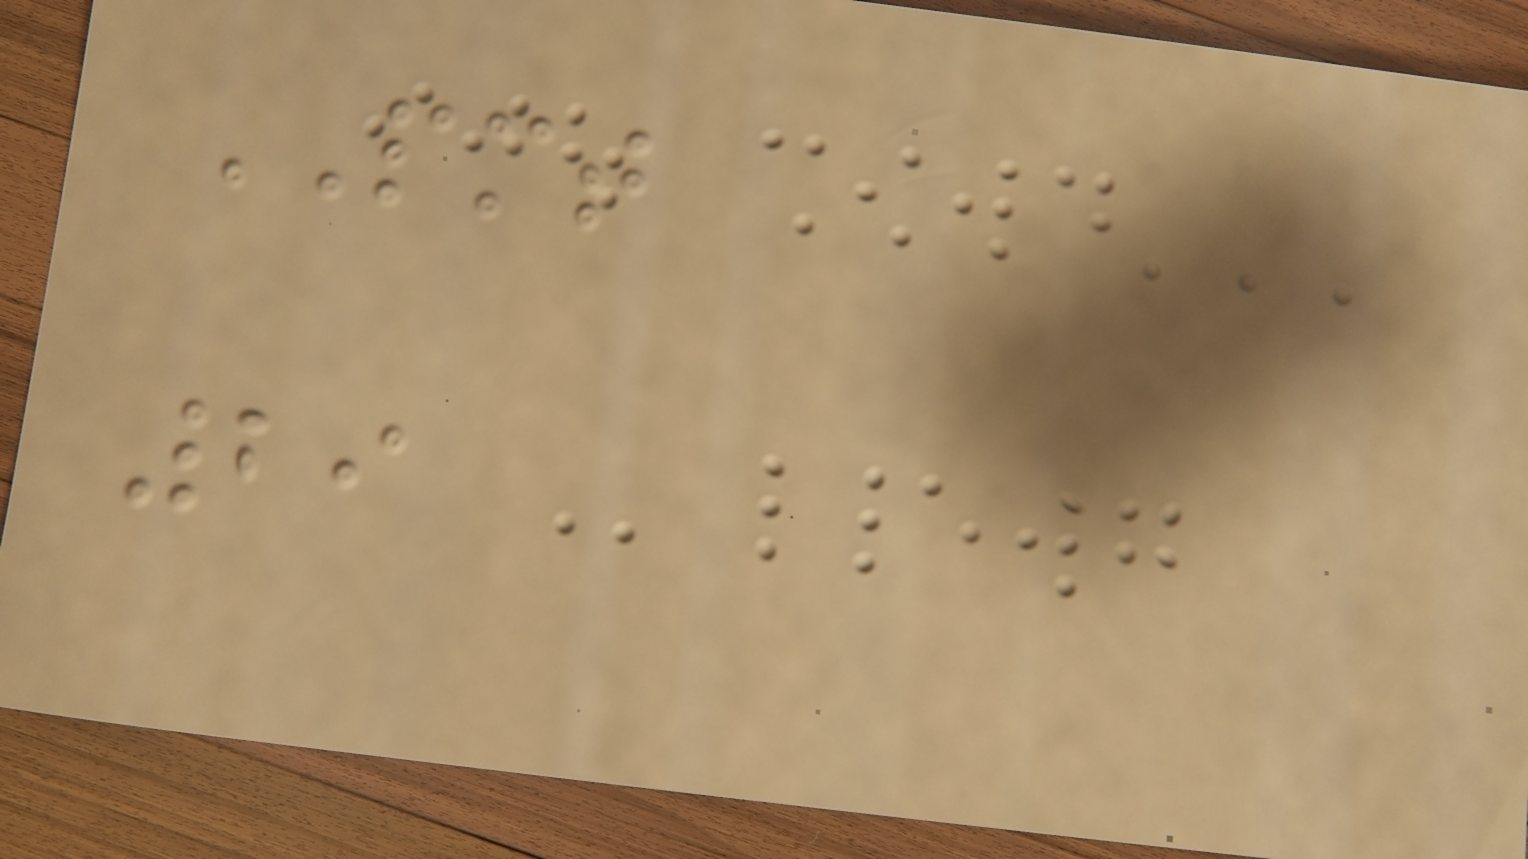PMT
29
